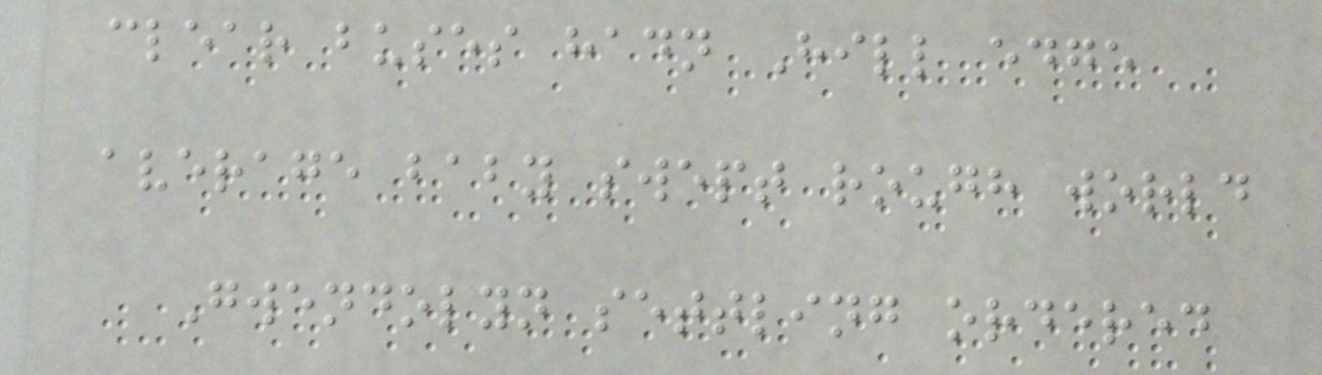clear buses hadn Hill edge
average baby swept rough world
Gwendolyn settling ordered
